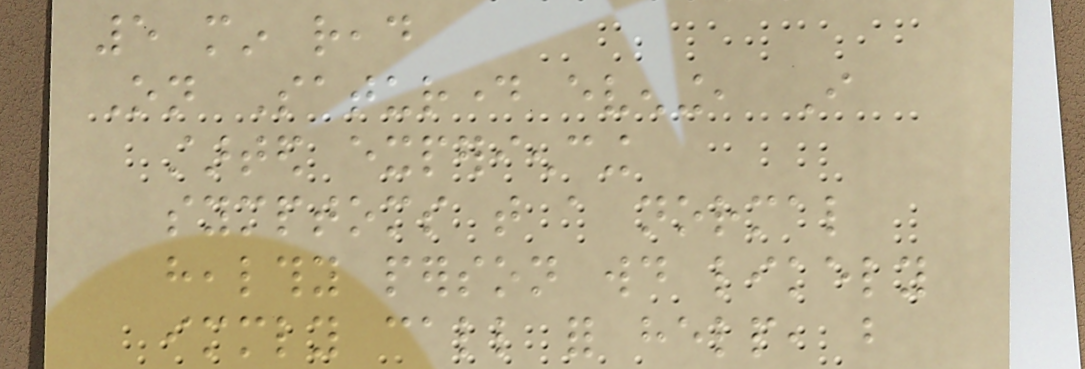5 min read
On Saturday evening, I
started experiencing
symptoms that a normal
healthy person would likely
immediately call for help, but
